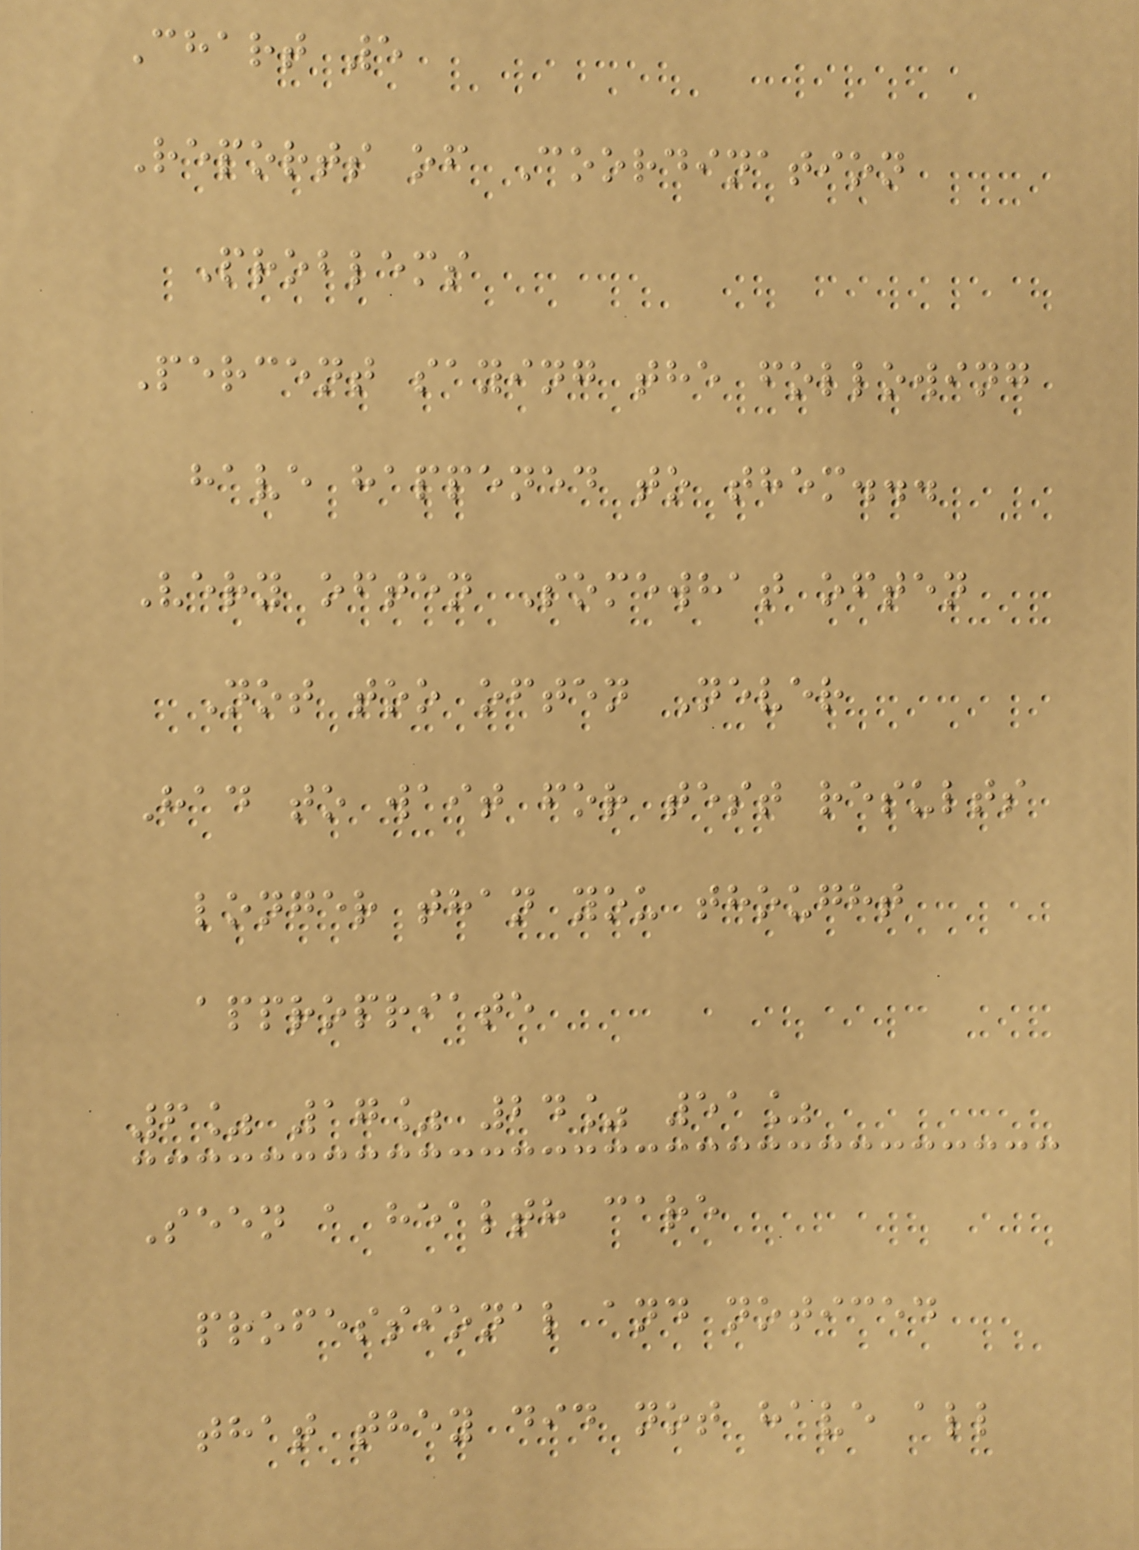Chart 5
Reports of Coordination
Problems
Percent saying the following
have happened to them...
Very often Somewhat often
Not too often Never
Had to wait for test results
longer than you thought
appropriate
6% 17% 24% 51%
Seen a health care
professional and noticed
that they did not have all
